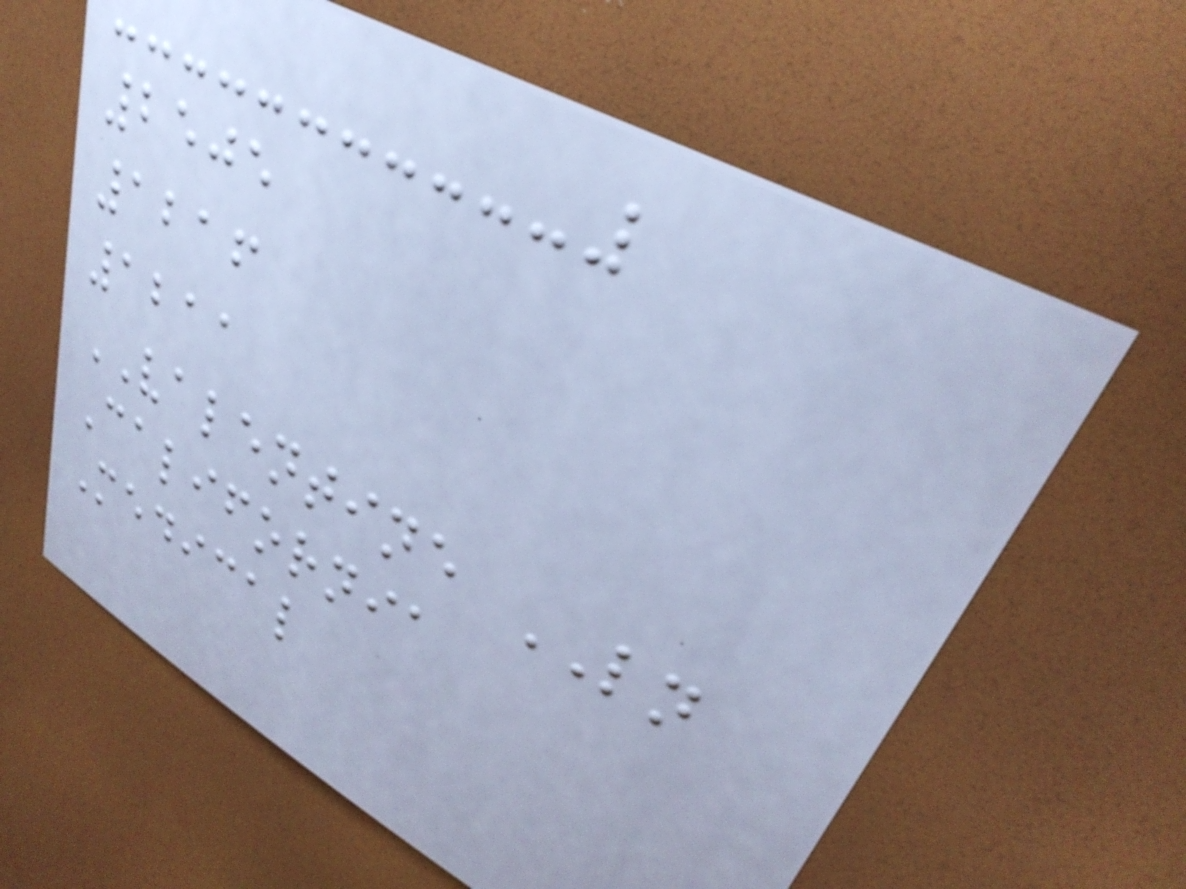2505
1216
1211
VALENTINE LN
California
Medical
